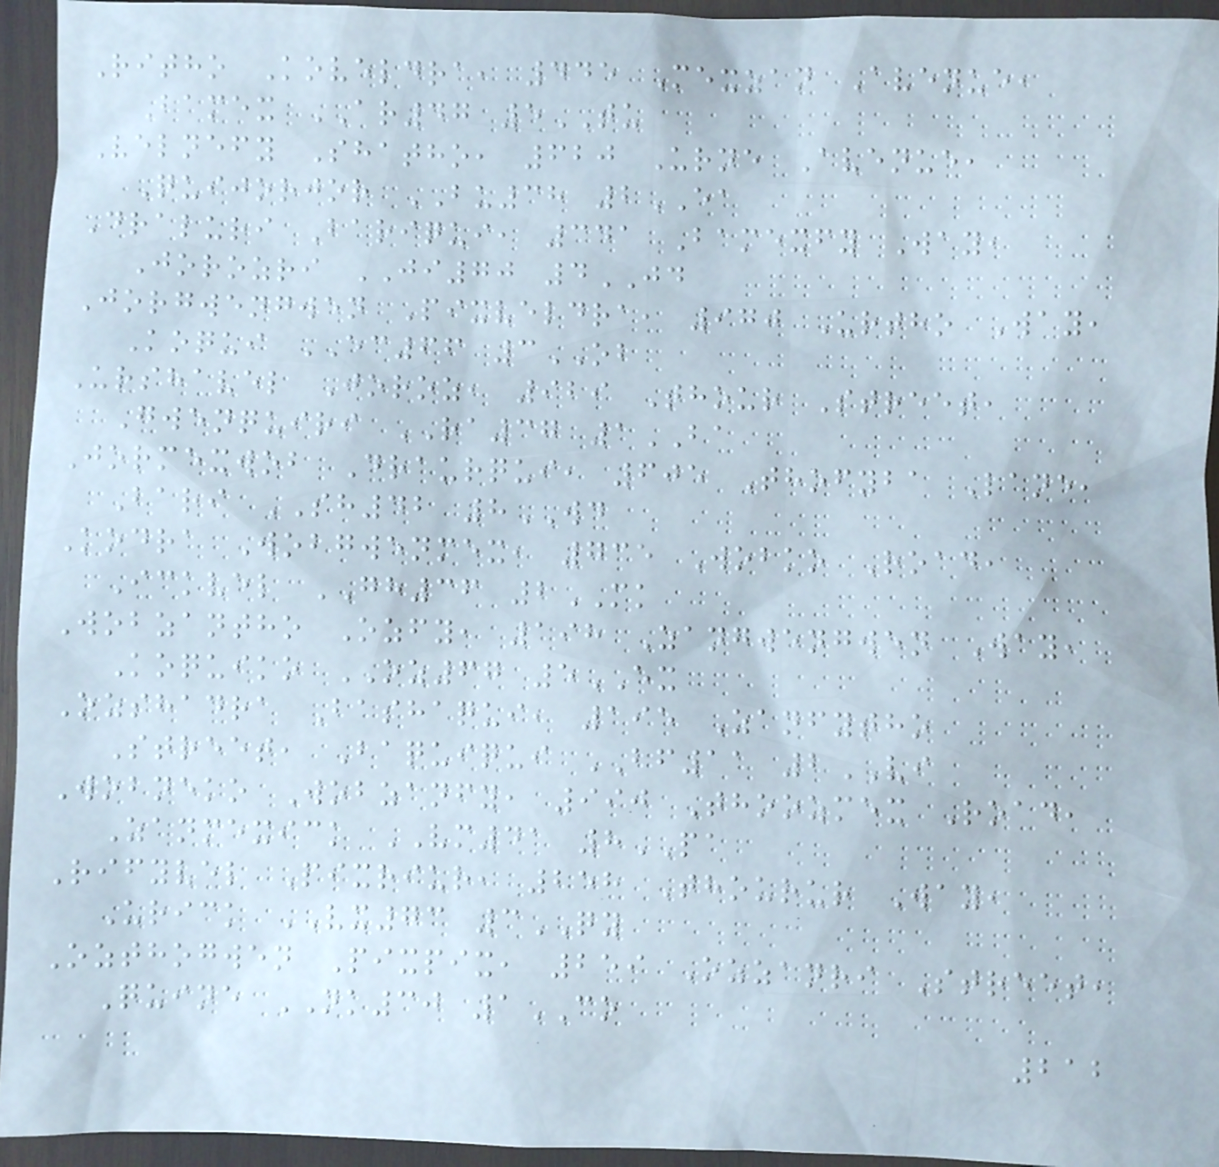Ritho Koveldra, 445 Mexzan Avenue,
Bamex AR47 5TU
Velnefy Shatho, 620 Urne Avenue,
Quijorjor BU38 2EA
Draluri Bariqui, 341 Bamexfy Way,
Jorozri JI70 4JD
Jorgwengwen Pixveldra, 970 Urtho Way,
Koqui EC66 3OB
Urshavel Joroz, 929 Thour Street,
Gwenquiri RA37 1BA
Jormexwob Draurqui, 605 Thofyba Lane,
Bari SH42 8WD
Kodra Wobgwenmex, 735 Wobko Road,
Ickvel GH36 2MK
Wobzantho Ozfy, 198 Zangwengwen Way,
Koquiko OZ67 5EX
Ozshadra Bashaqui, 195 Zanfytho
Street, Baquiqui BF11 2VI
Wobneko Wobzanfy, 990 Thoozmex Road,
Zanmexick VM41 8PA
Rifyvel Pixriur, 258 Thourur Way,
Urick VX73 3QY
Ozthogwen Pixpix, 259 Ozzanri Street,
Quine NK30 1CO
212
